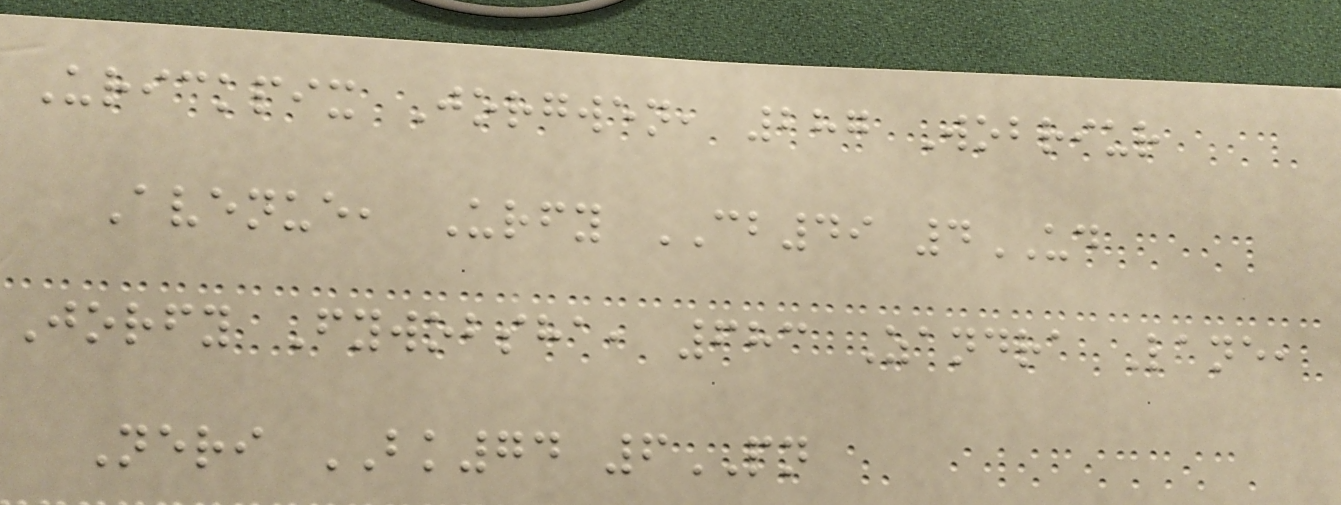Urickpix Jorgwen, 287 Wobriur
Avenue, Urfy CB49 4UD
Jorfy Fywobsha, 683 Zandra Lane,
Neri BK74 6PN
